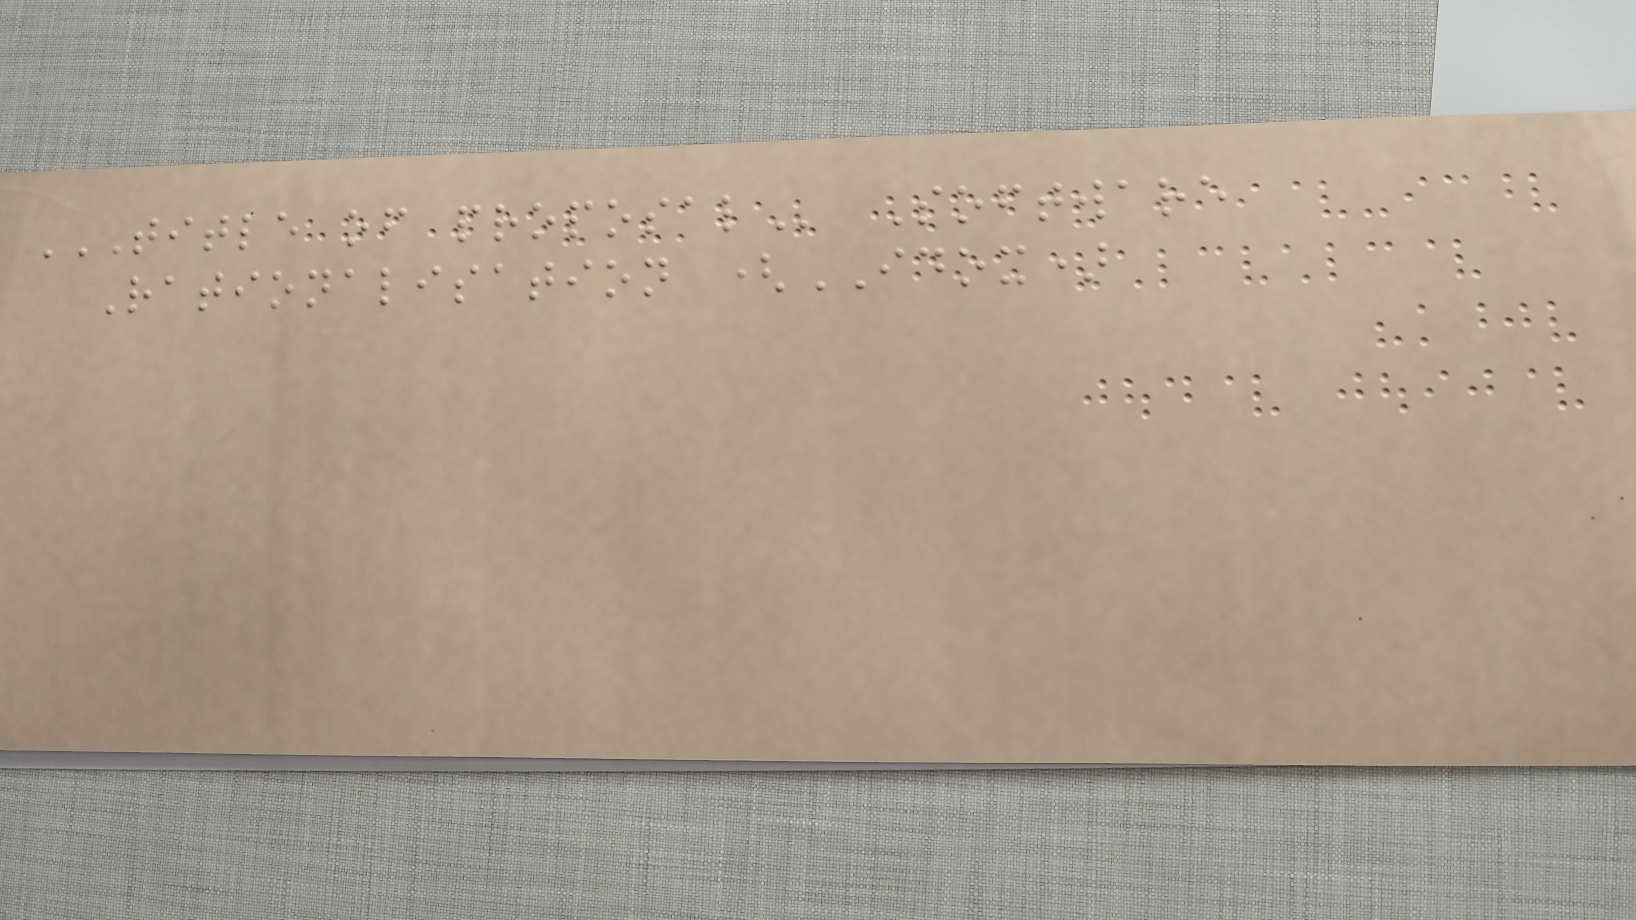TITLE OF PROPOSAL Software
Rationalisation (IDOX)
